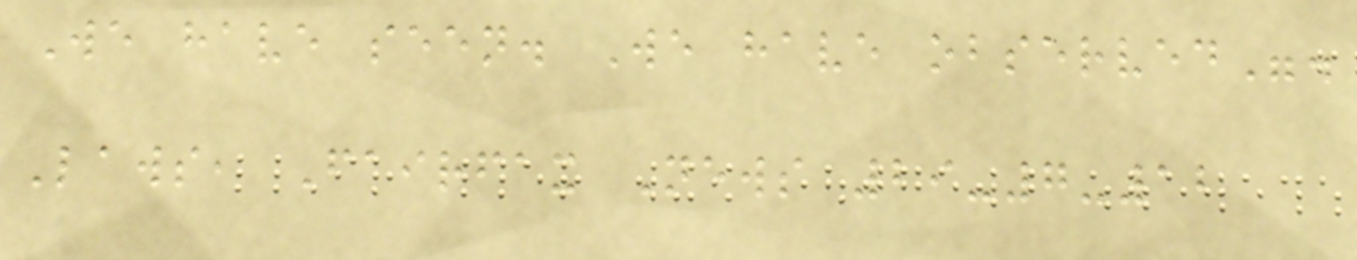We have seen. We have observed".
Laws, Fairfax News 29-7-12
